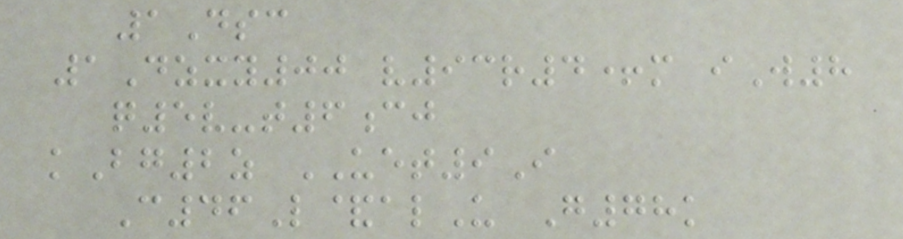1Dsc
1Dzxy00 v93r4+m iW8
q5v-t6cj
kBg2z UET9I
C46L&alU G78k
